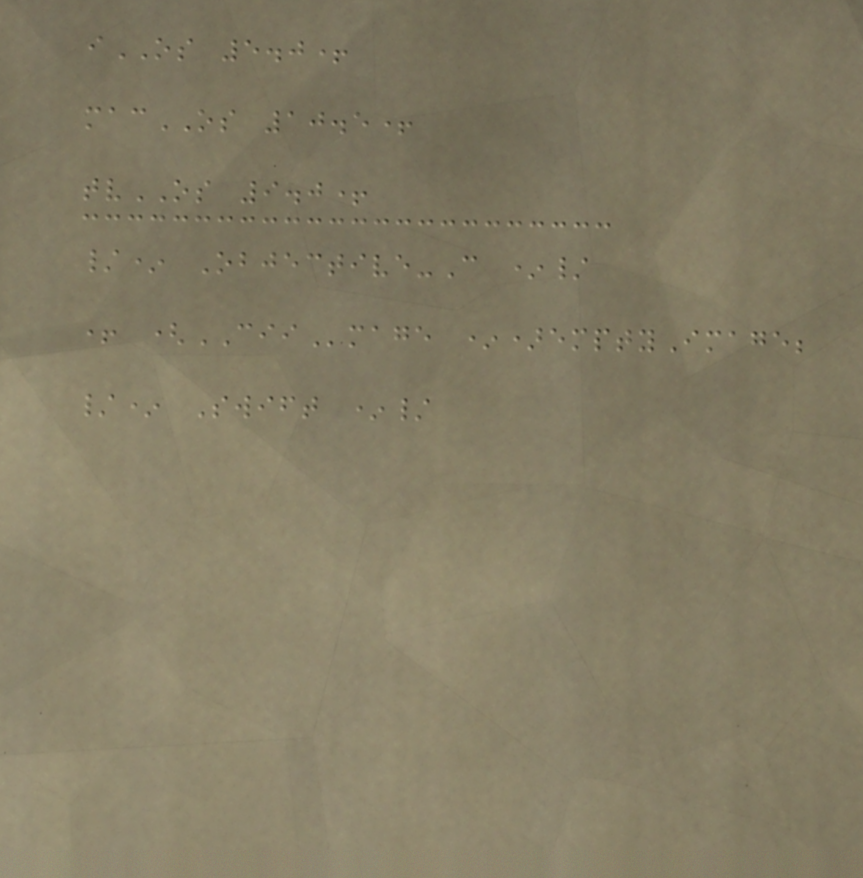iOS 5.0+
macOS 10.5+
tvOS 9.0+
/* Objective-C */
+ (CIImage *)emptyImage;
/* Swift */
